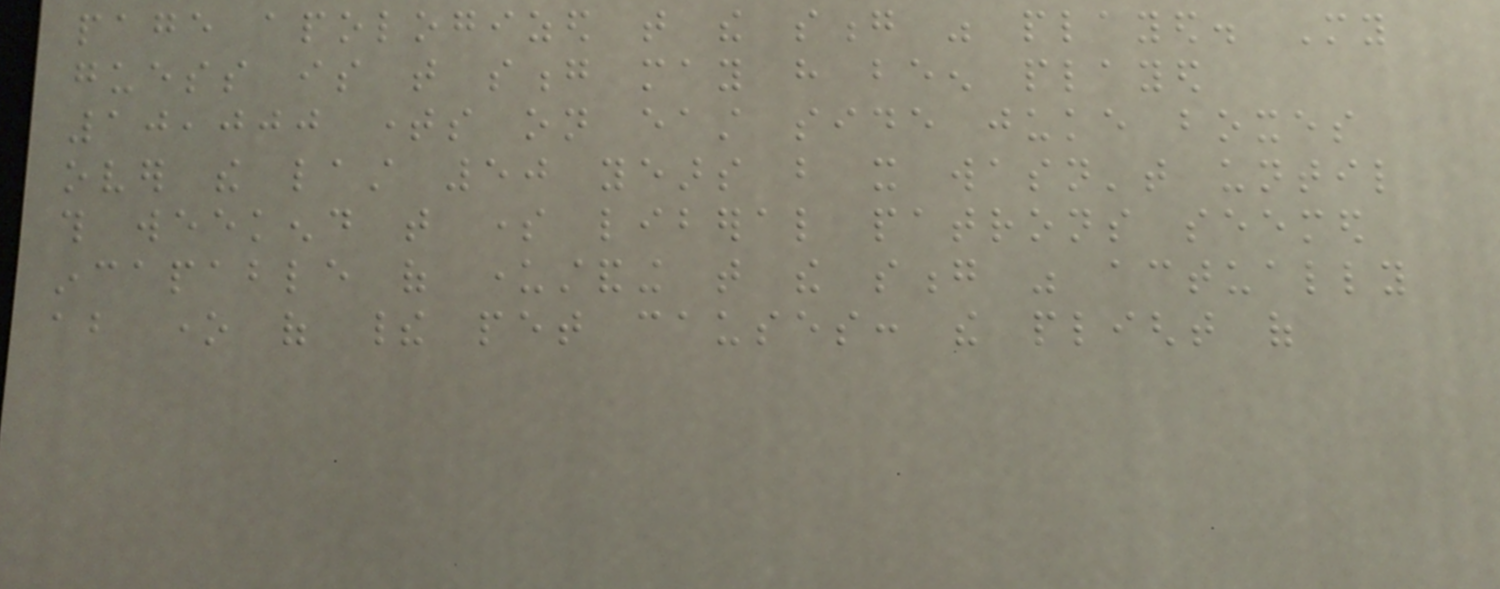page apologized that the song was played. My
guess is that song may have been played
10,000 times on east side juke boxes
over the last 50 years but it wasn't until
this weekend that some liberal patrons seemed
incapable of understanding that the song was actually
about one of their pet causes: the plight of
